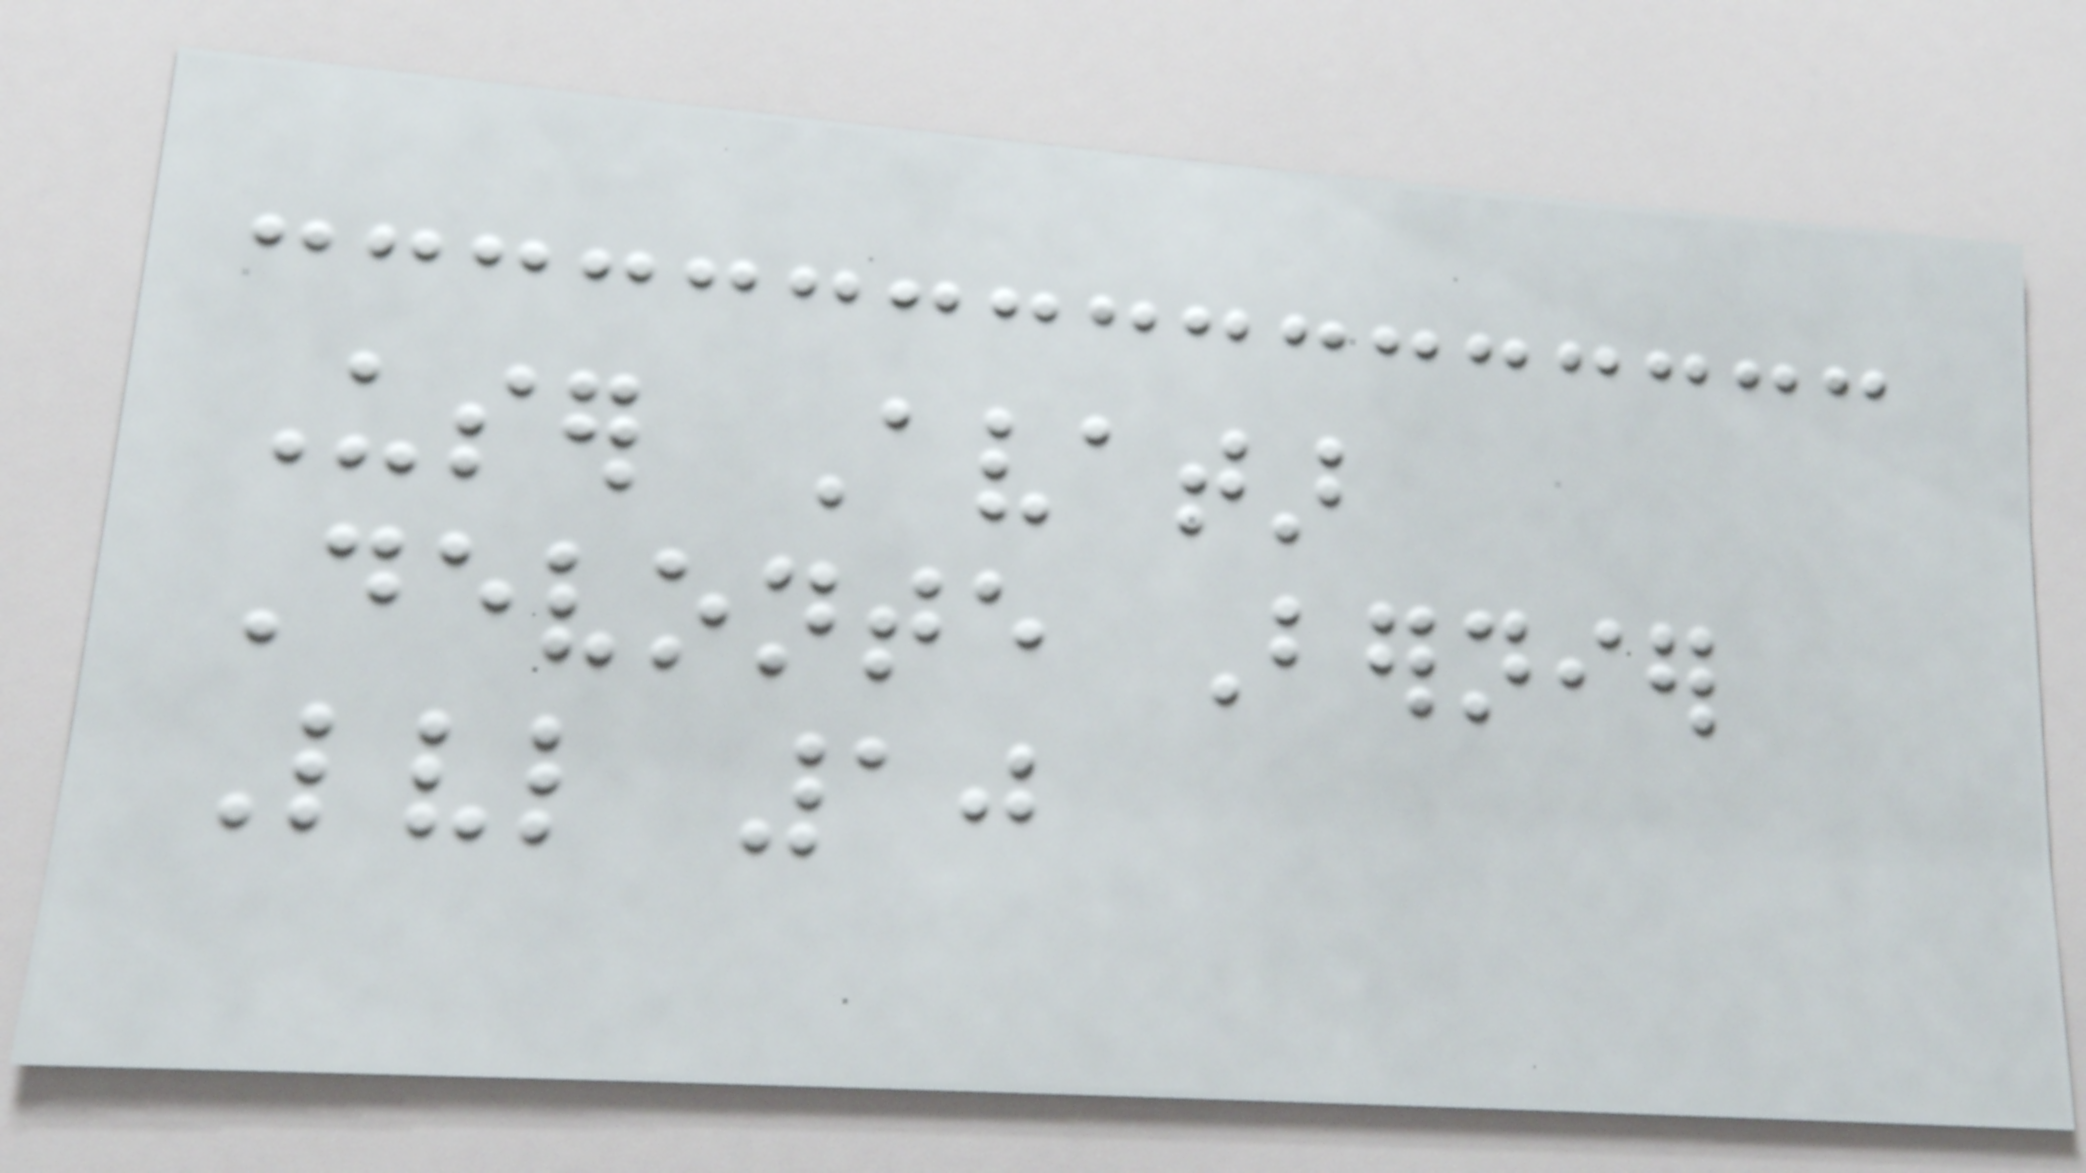User Avatar
Devonte Bernier
Lvl 10
